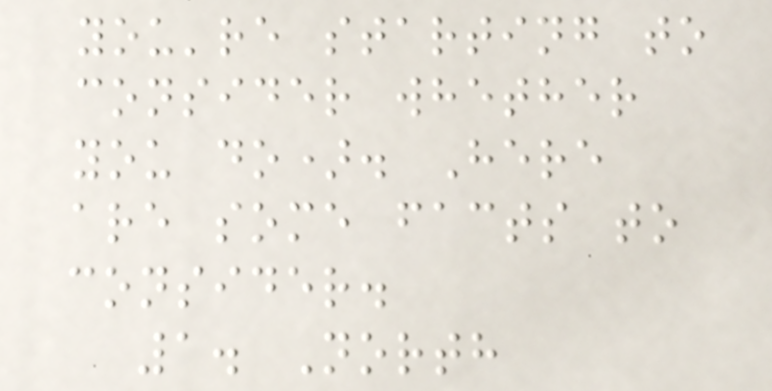you're starting to
consider whether
you do). Here
are some facts to
consider.
1. North
